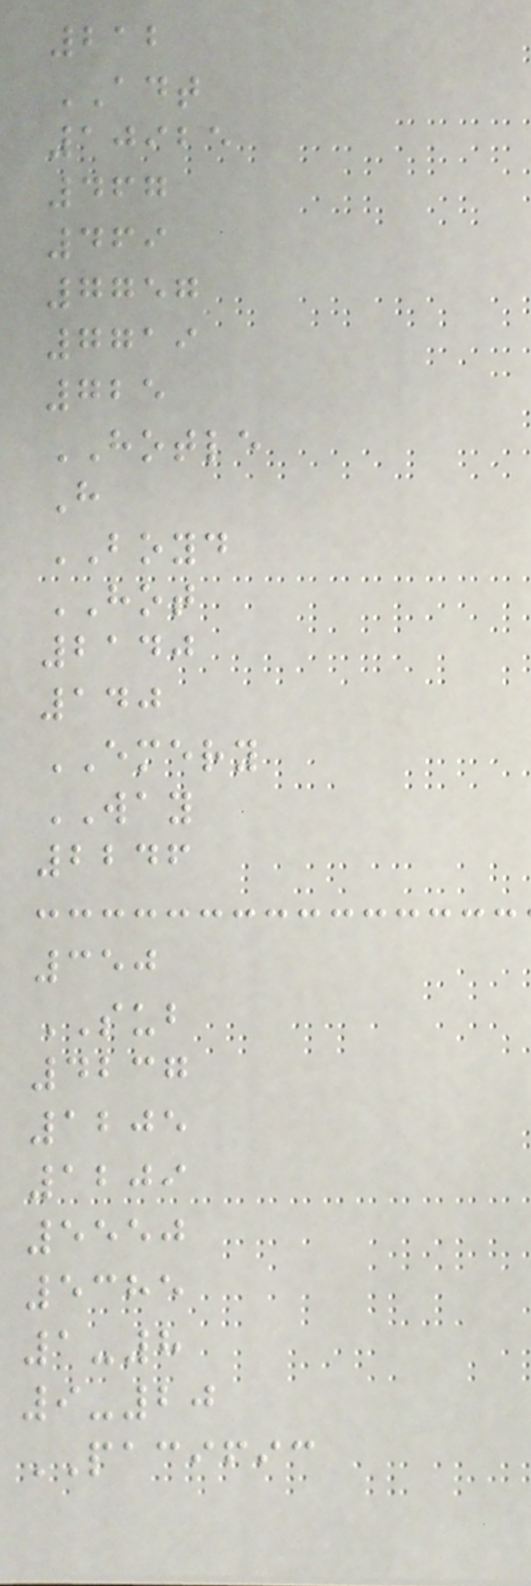212
ADT
10925
467
469
7757
7719
725
HOTLE
H
BOYD
HOT
2140
140
EMERY
WAY
2246
350
SUB
4237
1205
1209
5550
5385
1-8
9-20
PACIFIC
